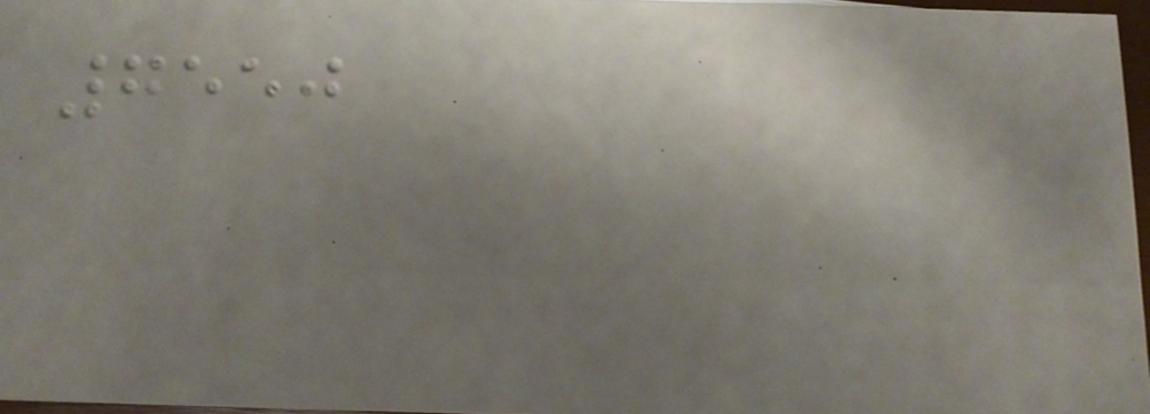7550
